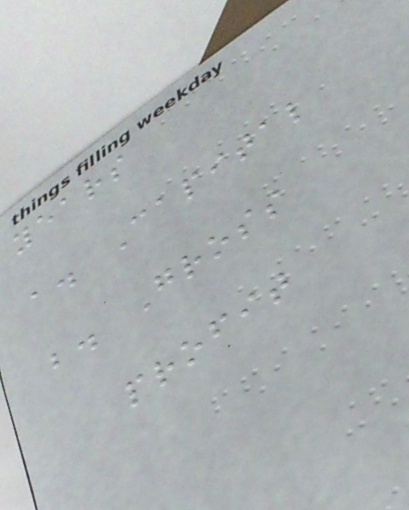years
a. Capital
b. Gross
profit
